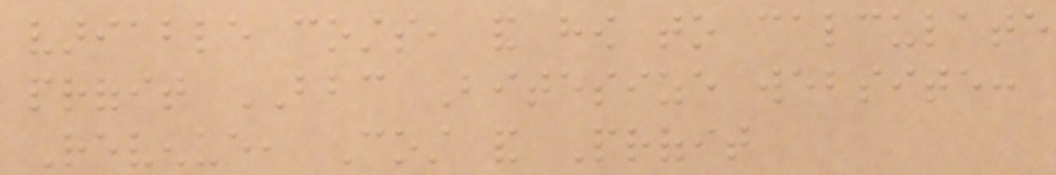variable costs, and how to calculate
profit BBC Bitesize website:
Revenue, Cost and Profit
